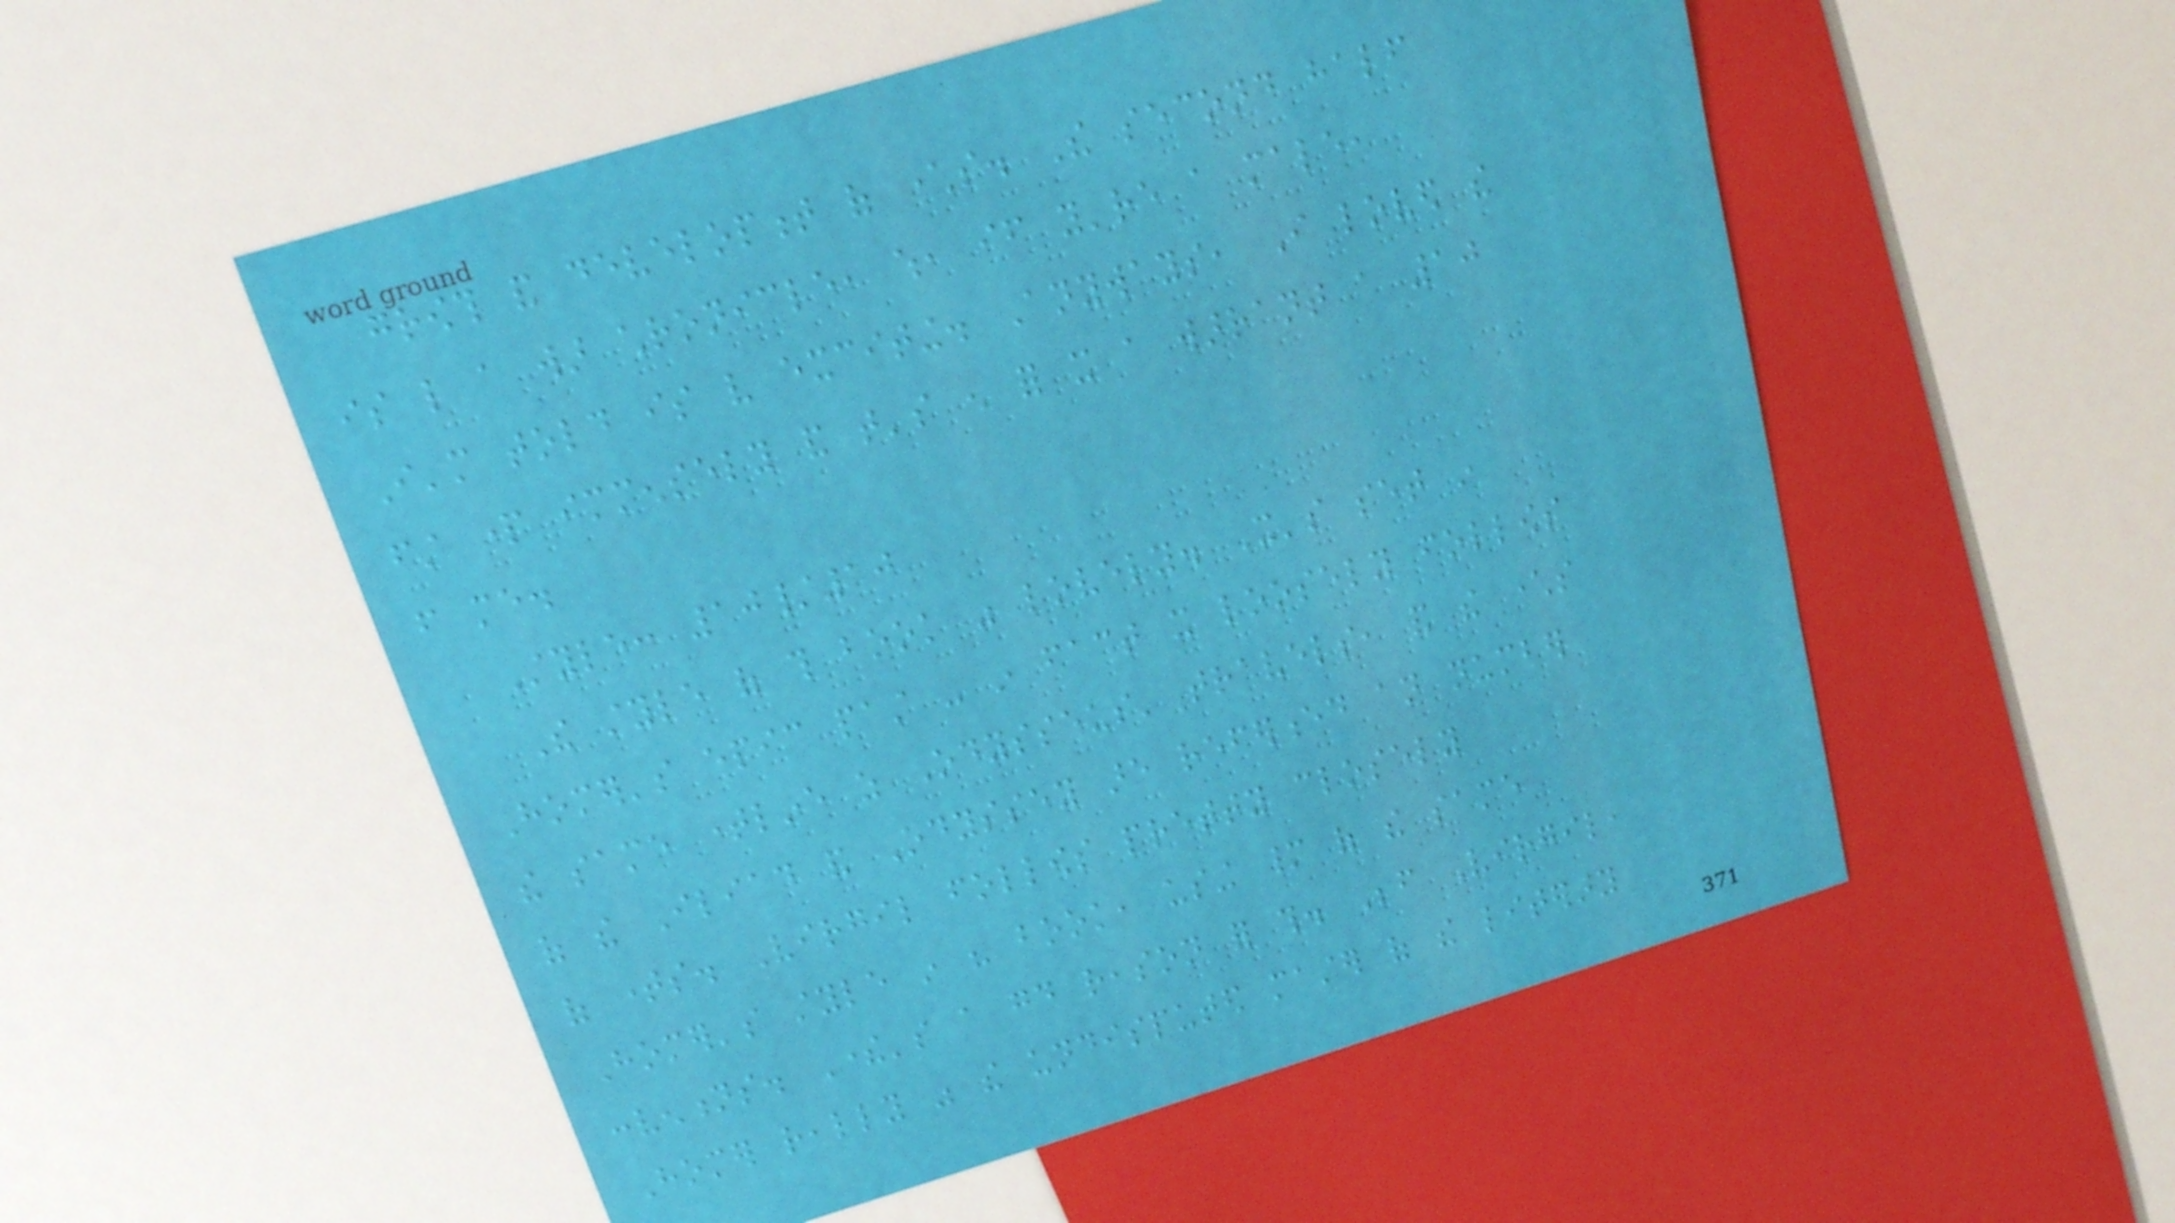growth and development of characters. The second half
is like a war chronicle, which, if you're a male,
I'm told is very exciting. Anyways, I loved the
first part immensely and that's enough for it a warrant a 10
from me.
Style: 10/10
The style of this book was lovely. It's set in
Homer's epic past - in fact it loosely follows
the same timeline as Odysseus' travels, and the characters
of the Iliad and Odyssey are referenced an number
of times. Virgil follows pretty closely
Homer's style in his book, using many of the same
conventions. There's a good reason for this. Before Virgil,
Homer really was the undisputed master of the literary
